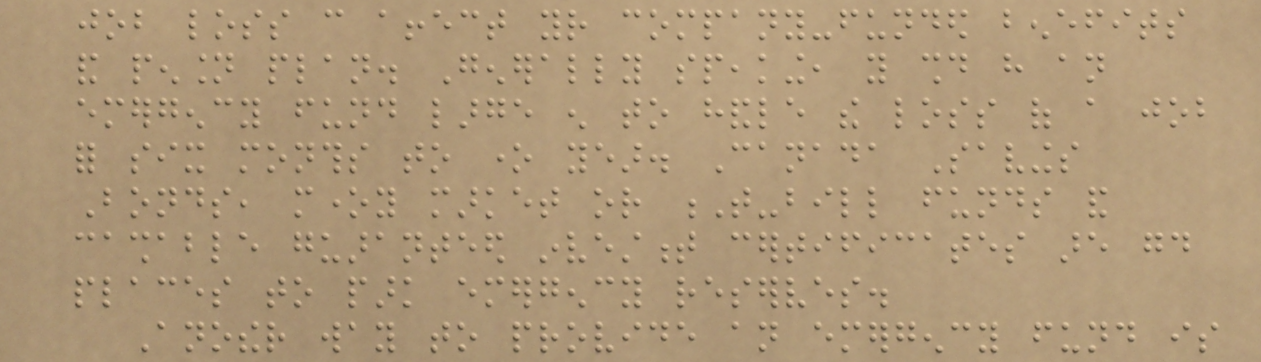job loss can affect your company-funded benefits
and pension plan. Generally speaking, you should have an
emergency fund large enough to handle the loss of a job
for six months to one year. Canada Savings
Bonds, money market or T-bill funds and
cashable guaranteed investment certificates are good
places to park emergency reserves.
Another way to provide an emergency fund is
